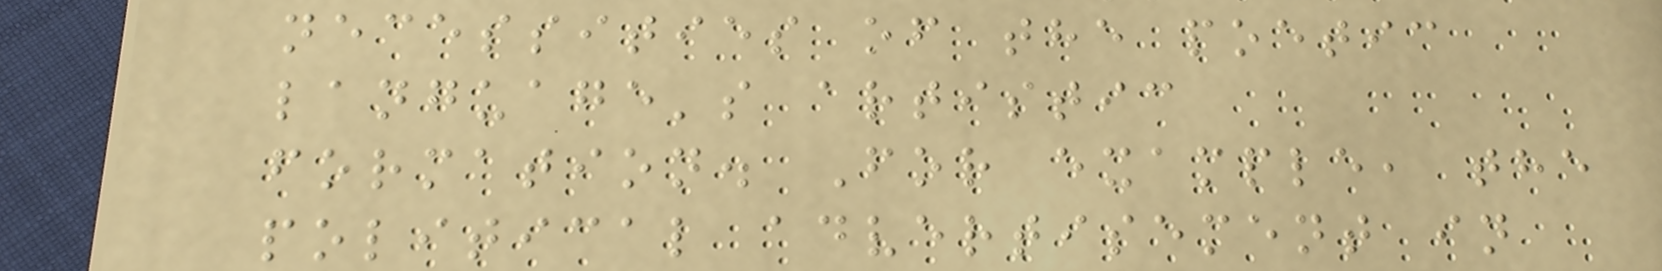necessities of the poetic
language's artistic
formation. For example, the
political advertisement in
